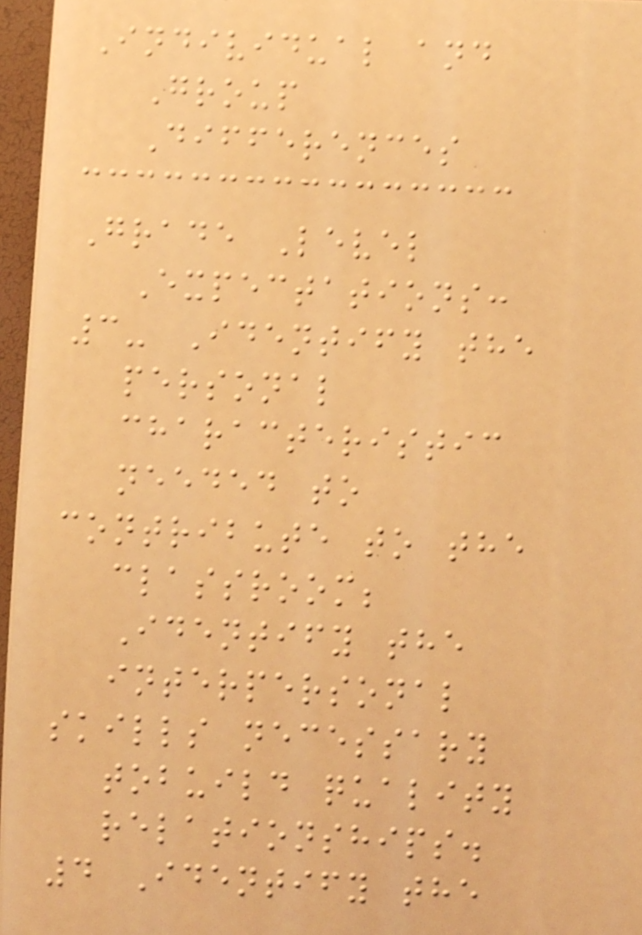Individual and
Group
Differences
Grade Level
Expectations:
3- Identify the
personal
characteristic
needed to
contribute to the
classroom;
Identify the
interpersonal
skills necessary
tobuild quality
relationships.
4 Identify the
